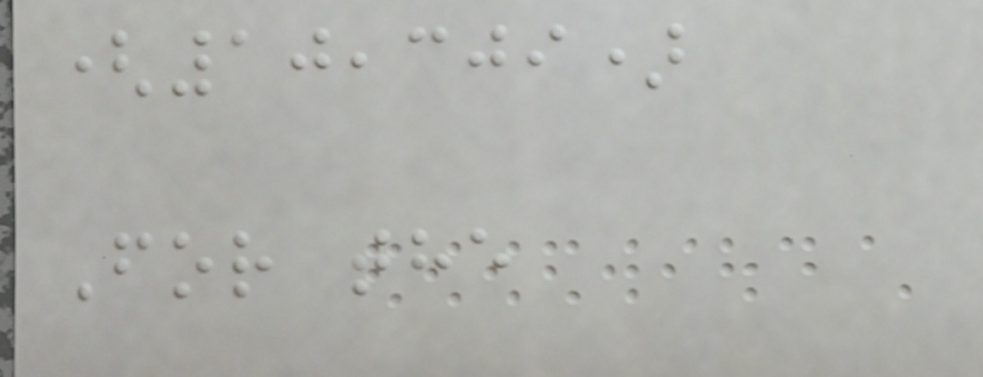(10,309)
For the
